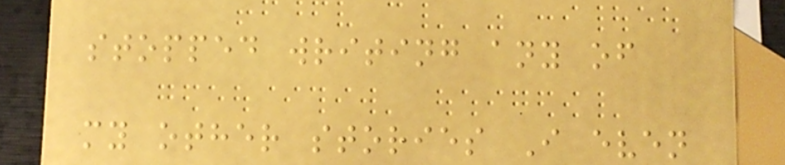stopped writing any of
my other stories I even
